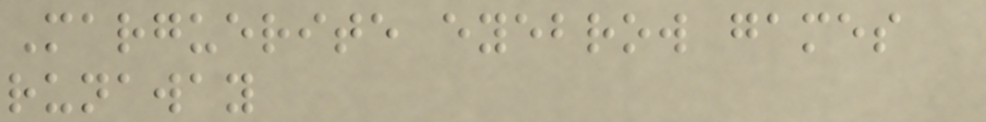Marguerite eyebrow games
runaway
